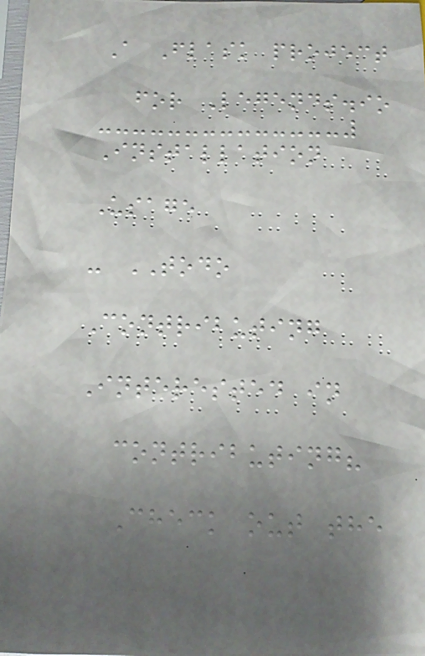A Flask project
for Legends.io
Installation
Usage
- TODO
Contributing
Interested in
contributing?
Check out the
